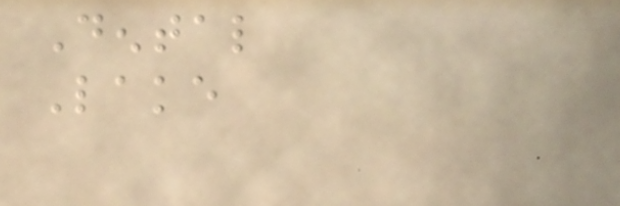Dental
Lake
